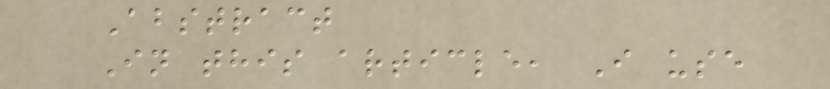Abstract
In this article, I use
